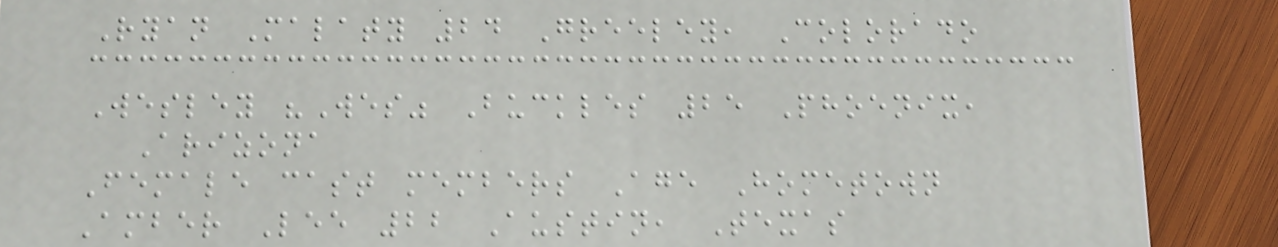Ryan Malaty 24 Greeley, Colorado
Wesley "Wes" Buckles 25 Phoenix,
Arizona
Female cast members Age Hometown
Amber Lee 22 Austin, Texas
